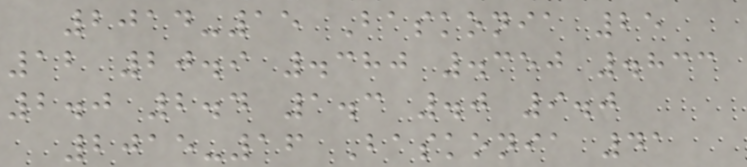2014-15 Baskonia 25
12 20.9 .380 .350 .833
2.0 2.4 1.3 .0 9.0
2015-16 Baskonia 41
